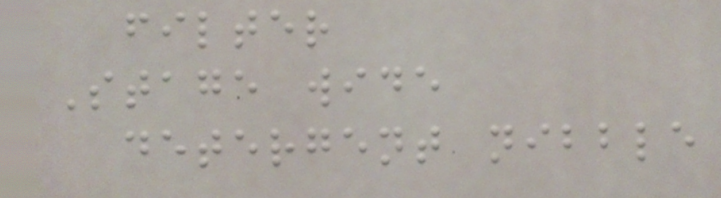filter
Stage wide
detergent nibble
